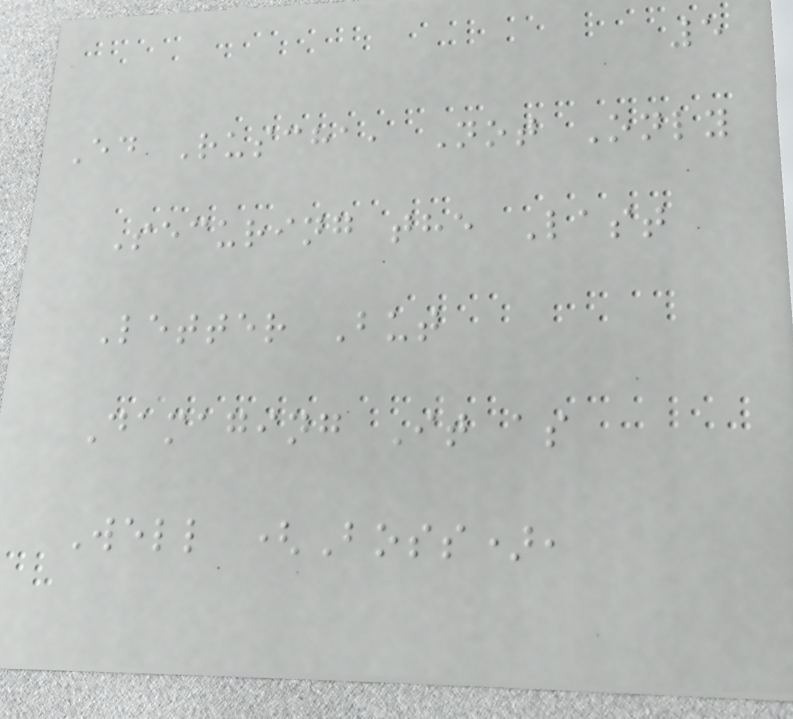5
Ed Ruscha, Not Only
Securing the Last
Letter But
Damaging It as
Well (Boss),
